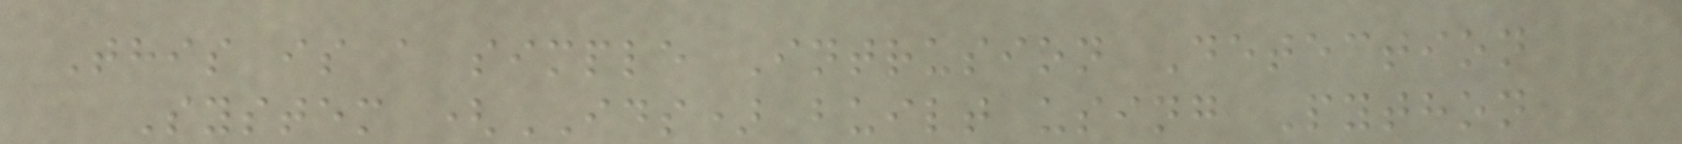This is a simple Intrusion Detection
System (IDS) built using Python
